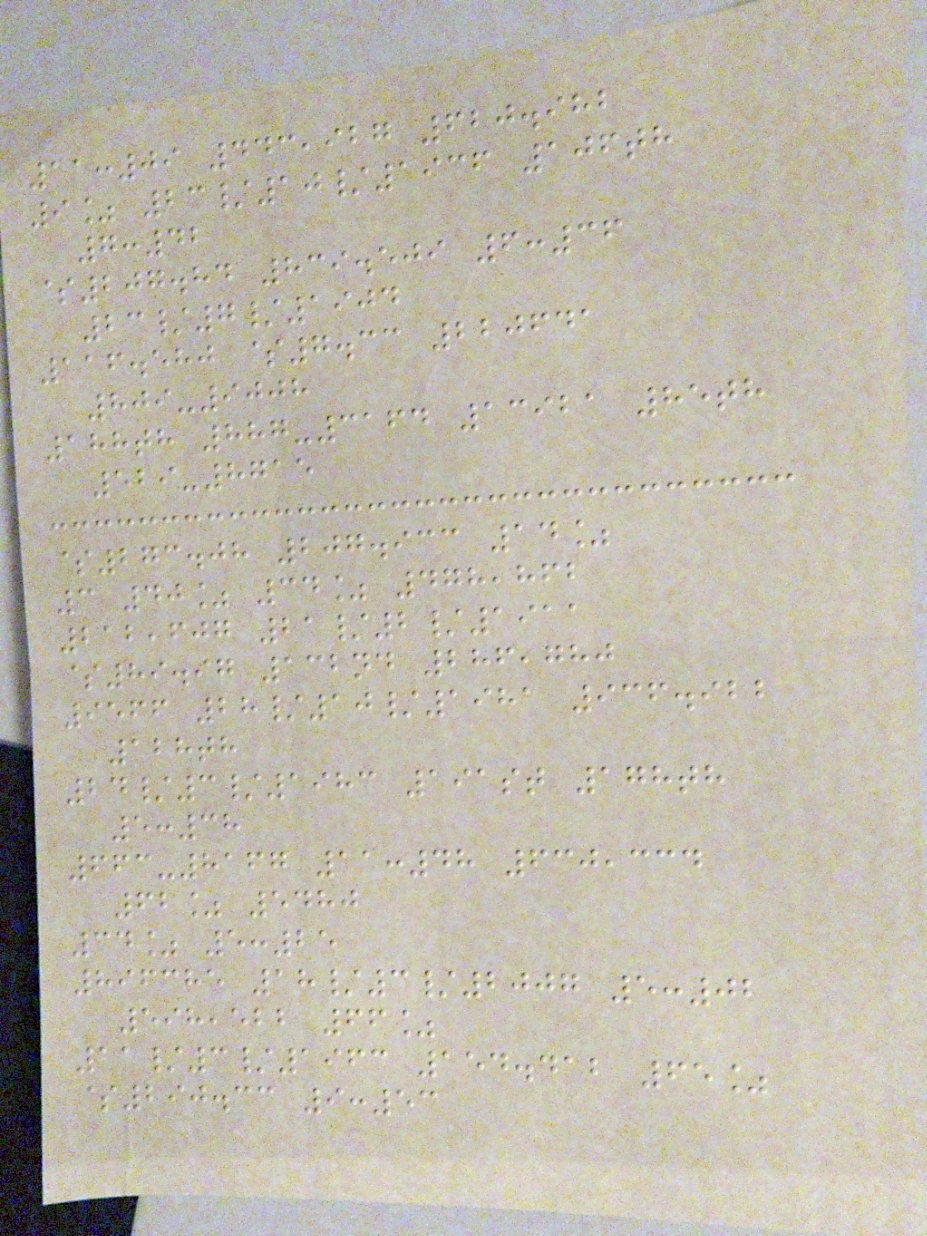11:09 443,927 620.982
9% 23/10/1936 106th
7:42
$207.84 839.509 6:36
23/7/1904
116.580 $7.33 220641
809-9008
188th 887-3164 13921 85th
529-8715
$273.08 207.933 14%
3 40% 34% 478,862
212,607 21/2/1911
$89.97 132nd 286,780
9566 28/10/1981 936.922
128th
24/3/1983 191st 178th
5:38
663-8167 11:48 630,334
62% 5480
34% 5:25
896385 18/3/2007 5:02
598,522 66%
11/3/1963 154.412 65%
$290.33 9:53
